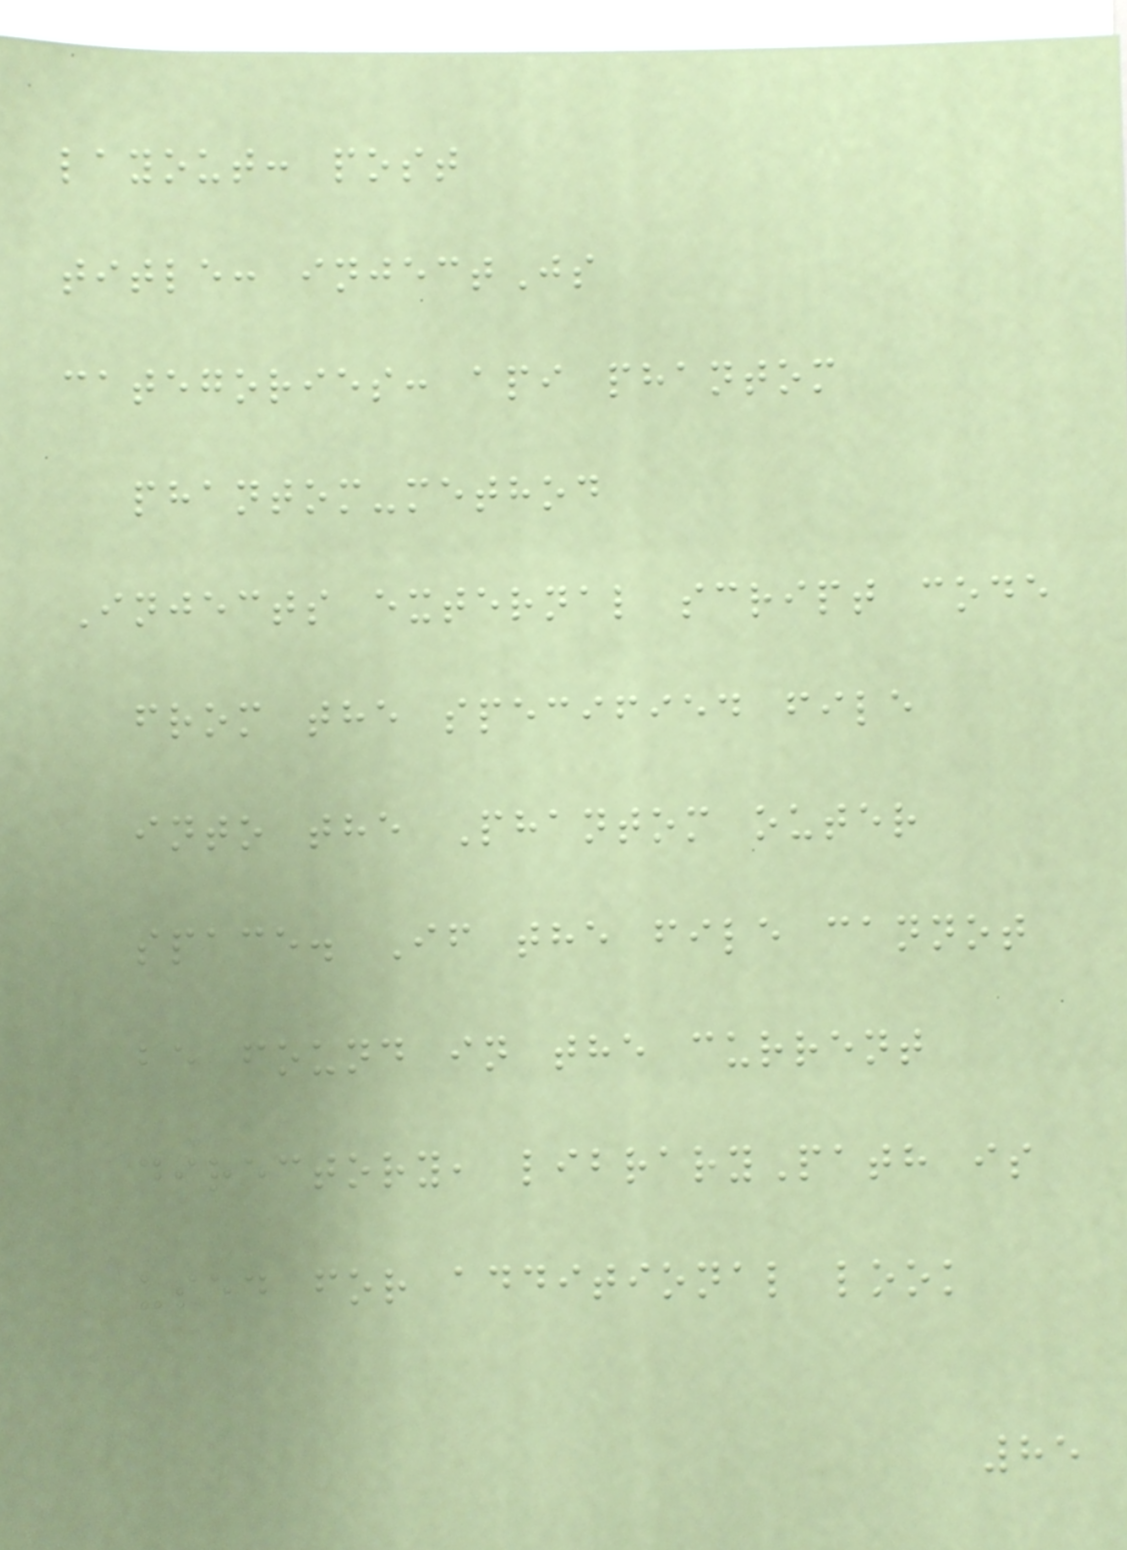layout: post
title: injectJs
categories: api phantom
phantom-method
Injects external script code
from the specified file
into the Phantom outer
space. If the file cannot
be found in the current
directory, libraryPath is
used for additional look
85
